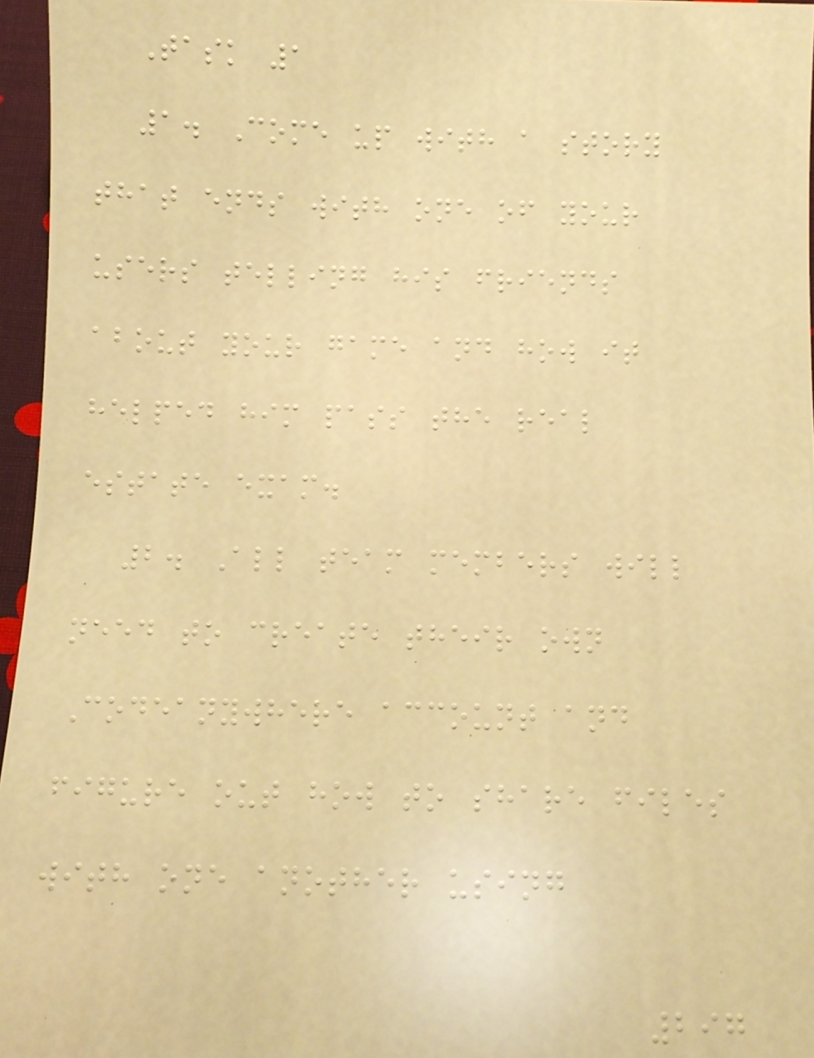Task 1
1. Come up with a story
that ends with one of your
users telling his friends
about your game and how it
helped him pass the real
estate exam.
2. All team members will
need to create their own
Codeanywhere account and
figure out how to share files
with one another using
297
